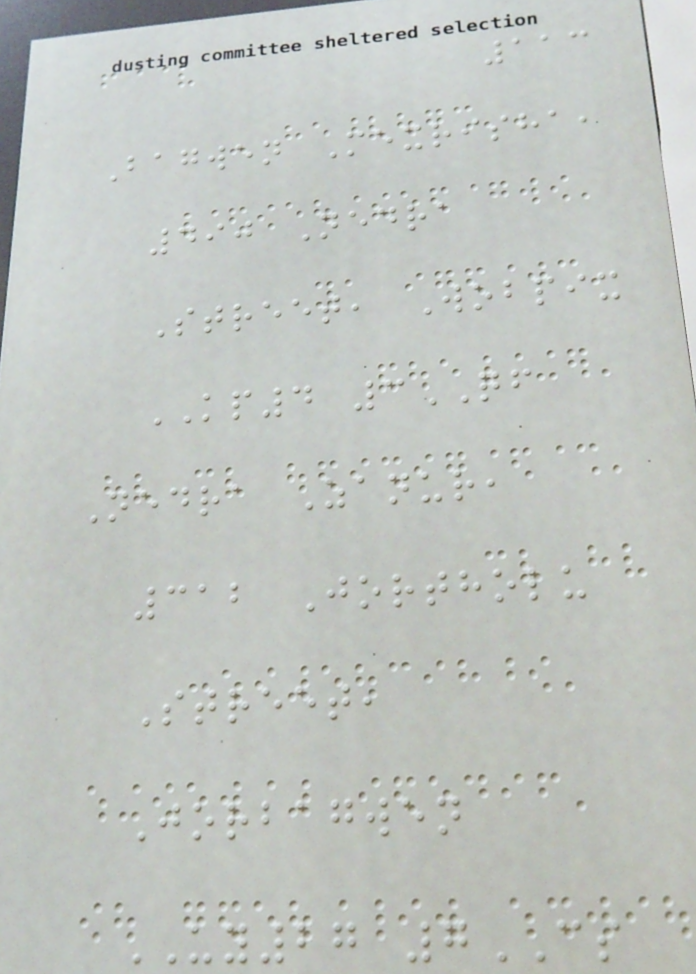113
Bagwen Mexrisha,
490 Nedra
Street, Wobpix
KP4 3QF
Nedra Zanur,
312 Jortholu
Street,
Jorbagwen
UY27 7CS
